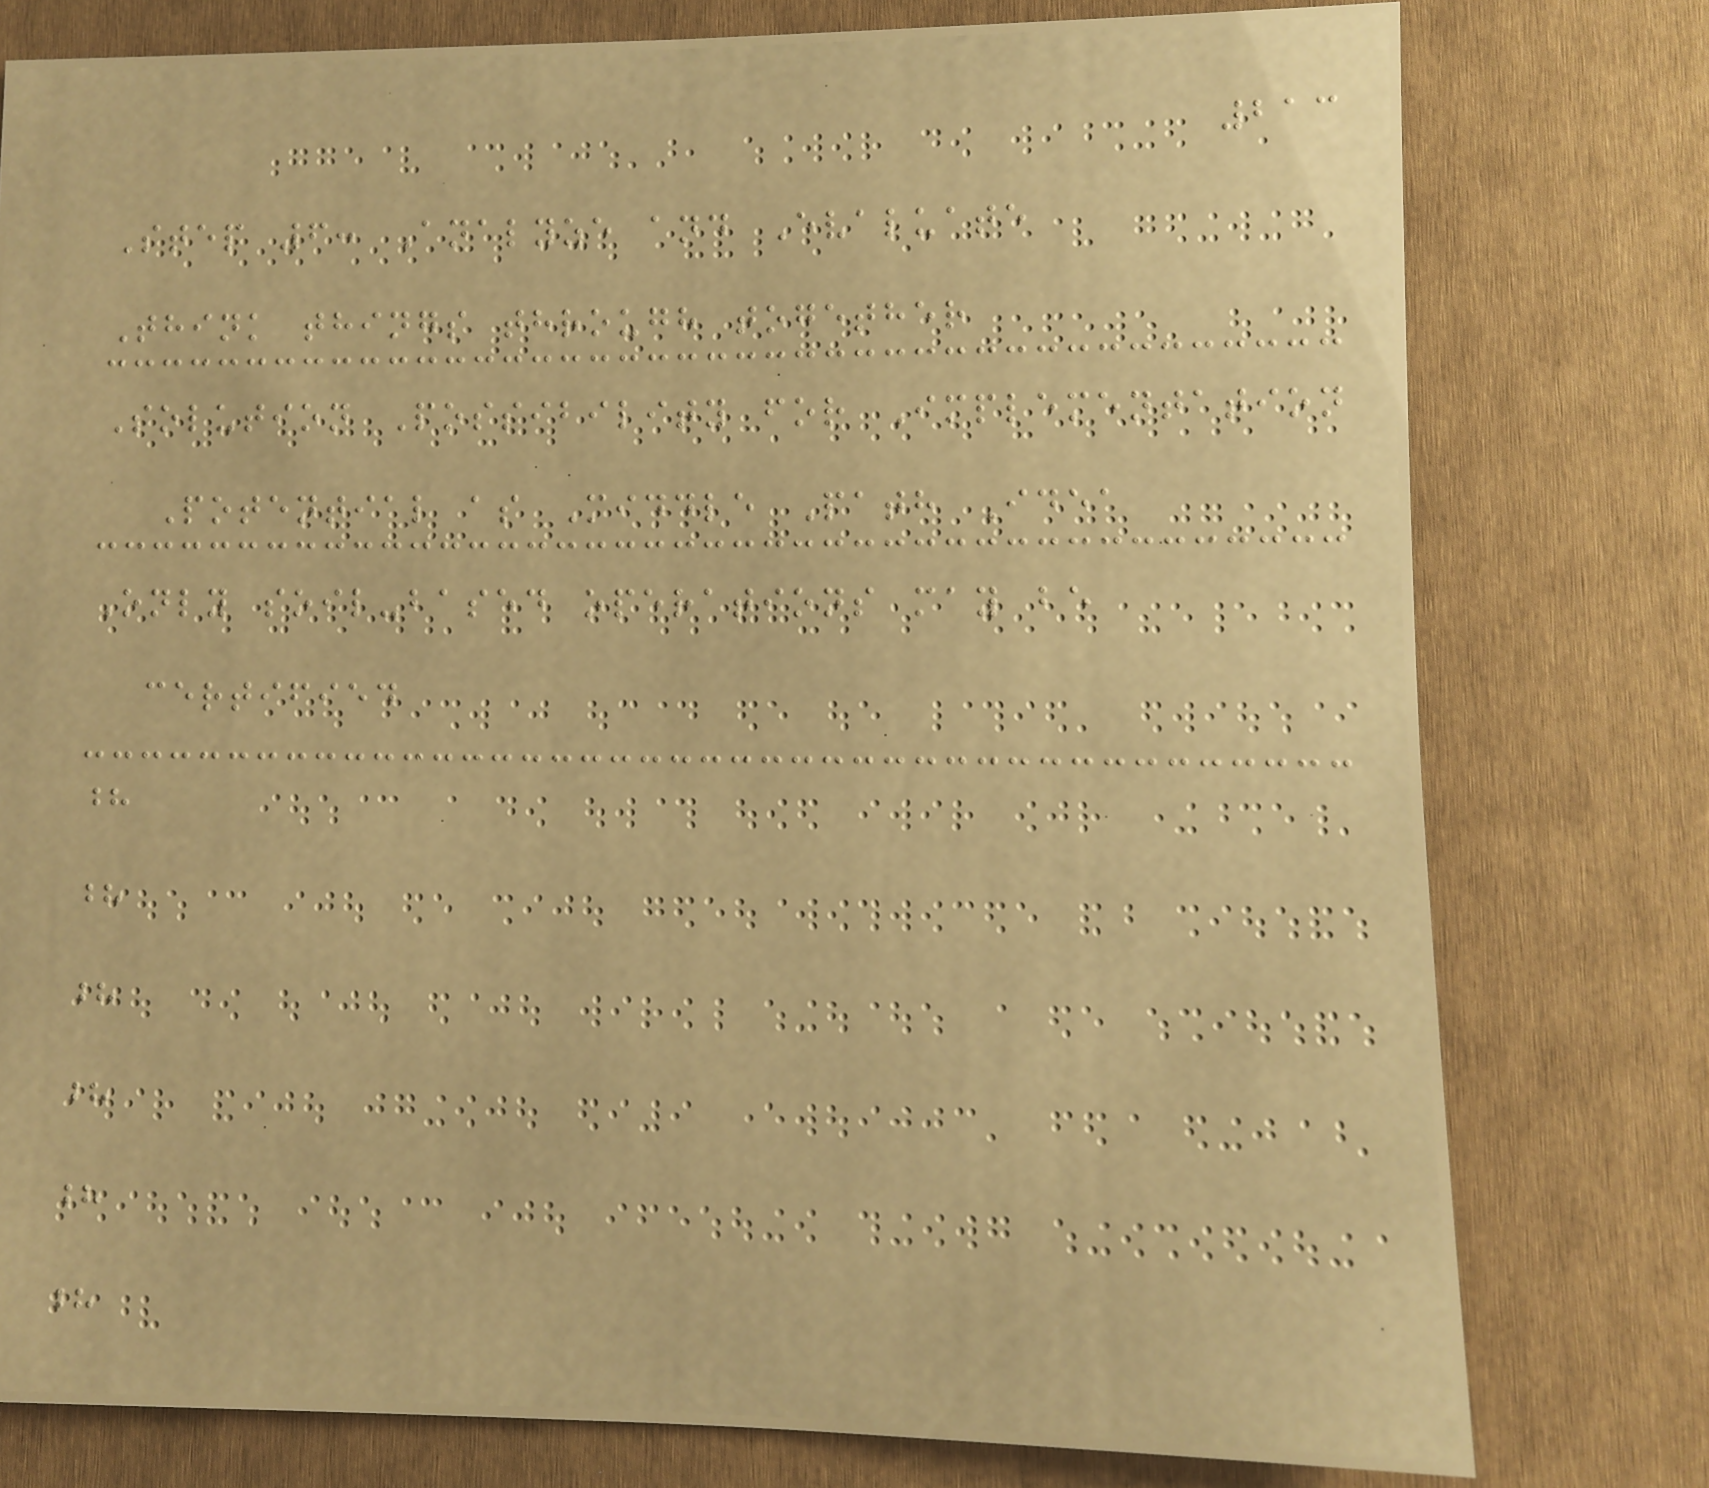213
Step 6: Analyze and Evaluate
Think things through together
Solution Possibility for Implementation
Potential as Middle Path Idea
Only soil-based operations may be
certified
?
?
?
?
?
?
